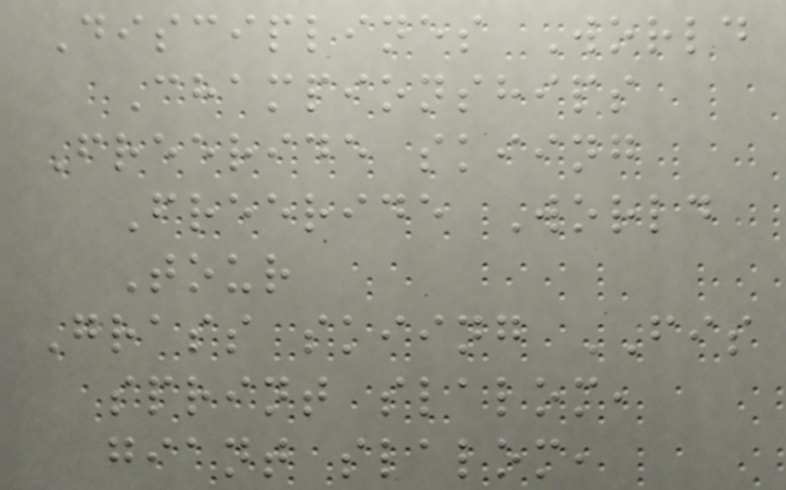Disciplines World
Championships
Freeride skiing
Freeride World
Tour
Grass skiing FIS
sprint slalom,
giant slalom,
